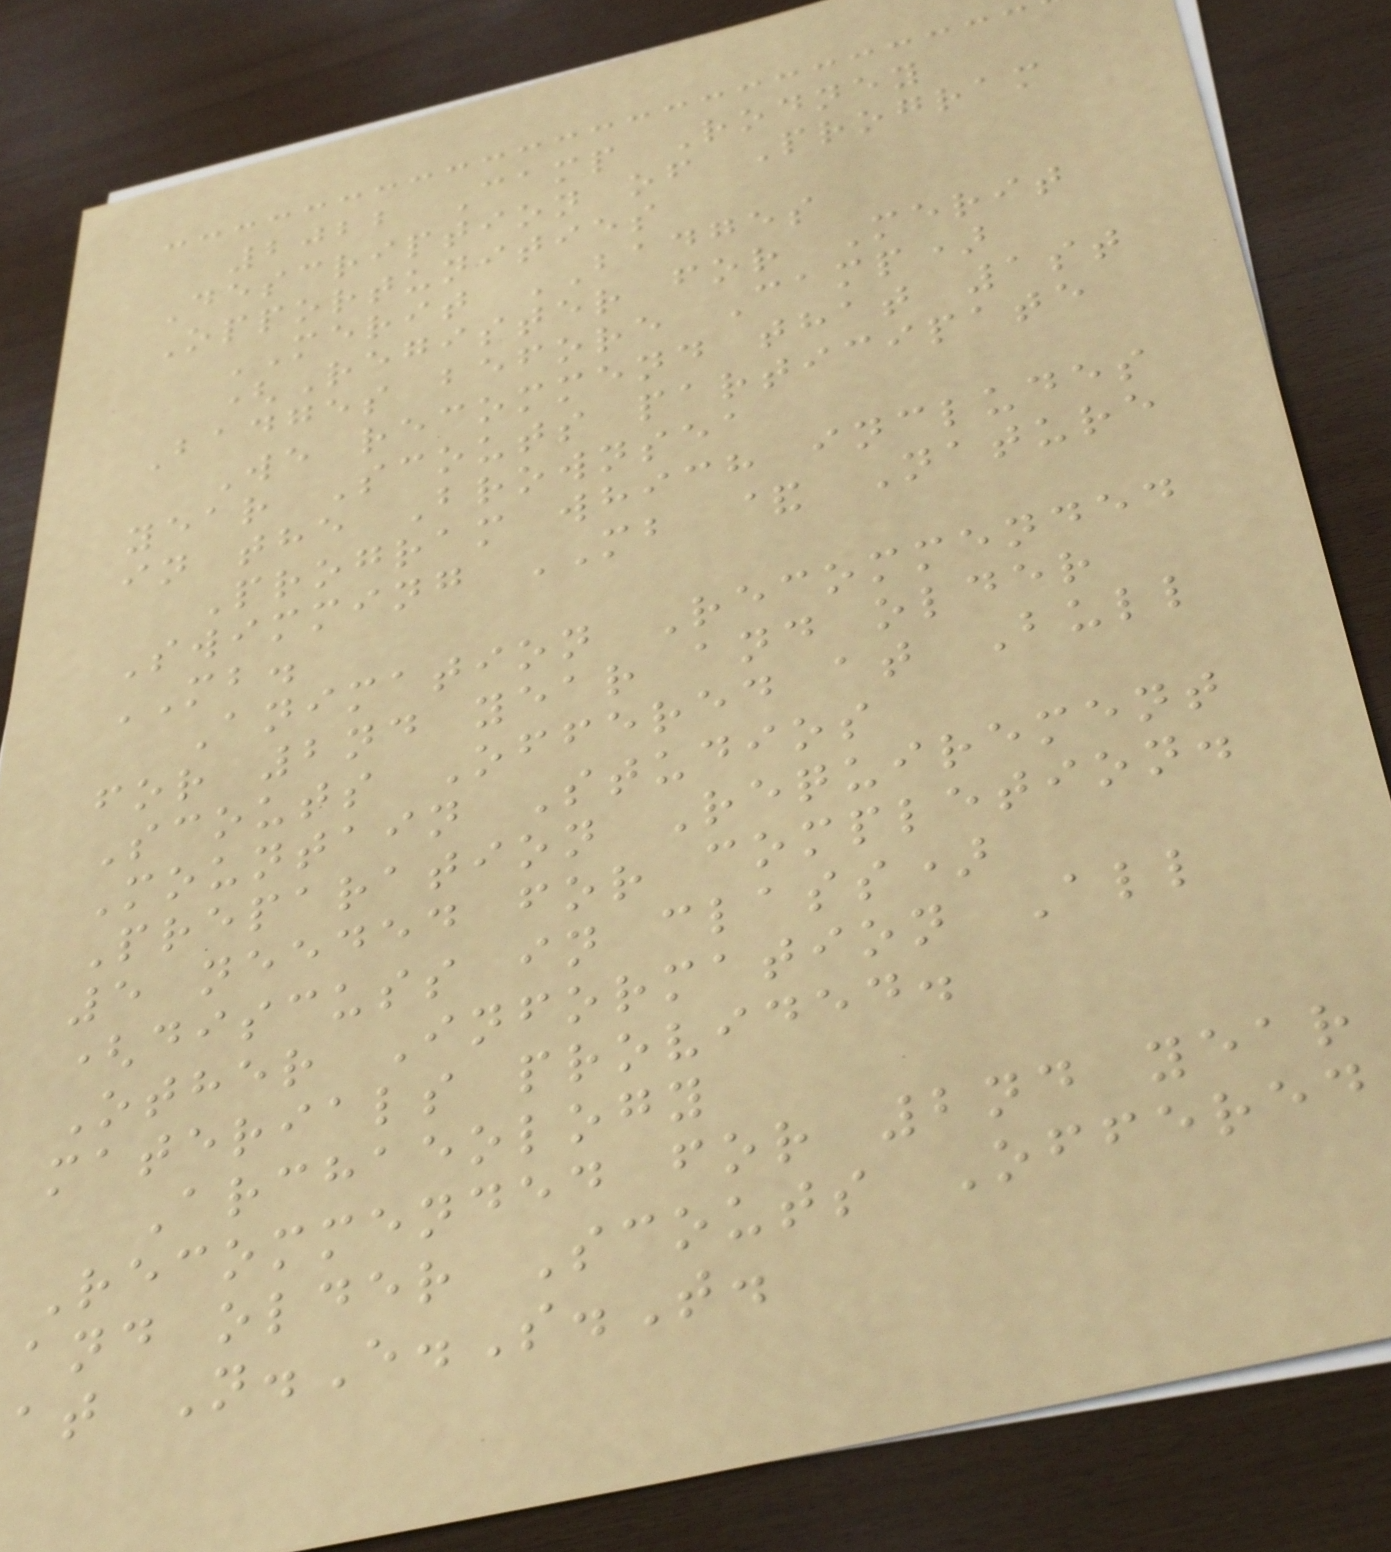2022 Camp Rodney
Description of Program
Opportunities
MERIT BADGES
(Register for Merit
Badges before Camp)
We recommend that 1st
year Scouts participate
in the Brownsea
Program which includes
Swimming MB & Nature
MB.
Animation Recommended
for 2nd year and older
Scouts Offered at Bull
Mountain Studios
Preparation Requirement
5 needed for completion.
(discuss in class)
Other Information All
materials provided.
Archaeology
Recommended for 2nd year
and older Scouts Offered
at N.E.S.T.
